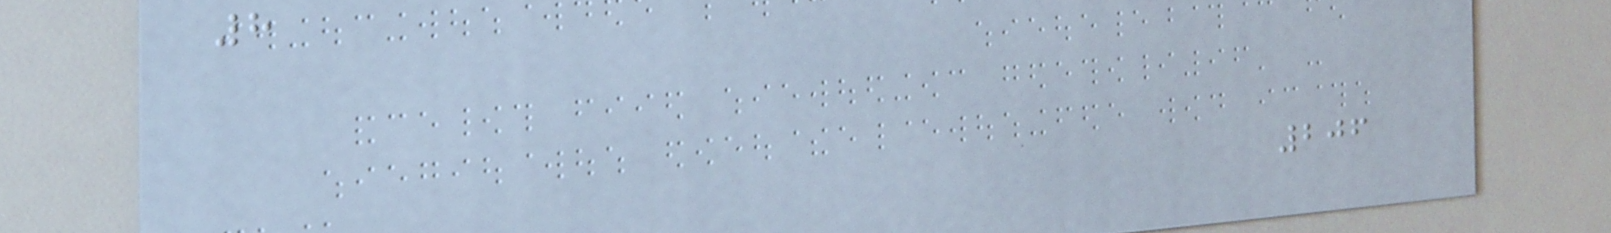8
206
